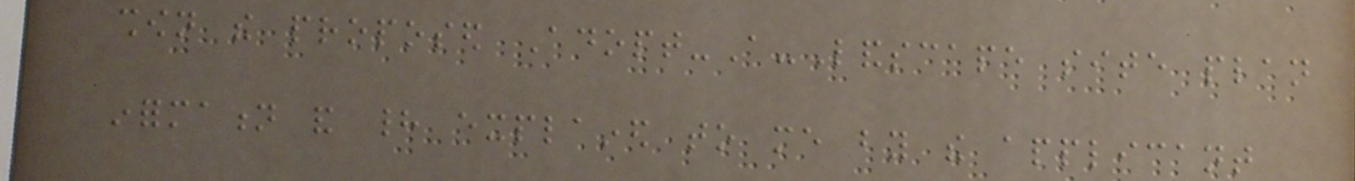shown the proposed Adopt-A-Landscape site plan
information and had explained to me by the applicant
